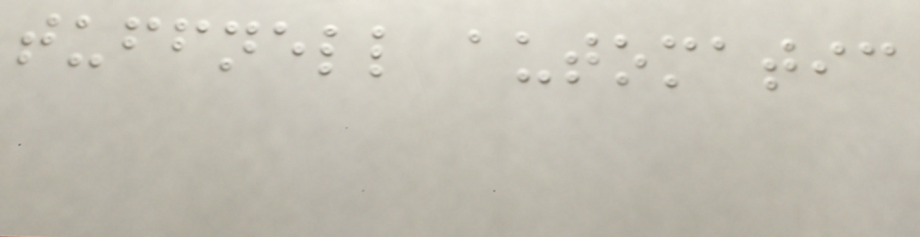tuffnell automatic
